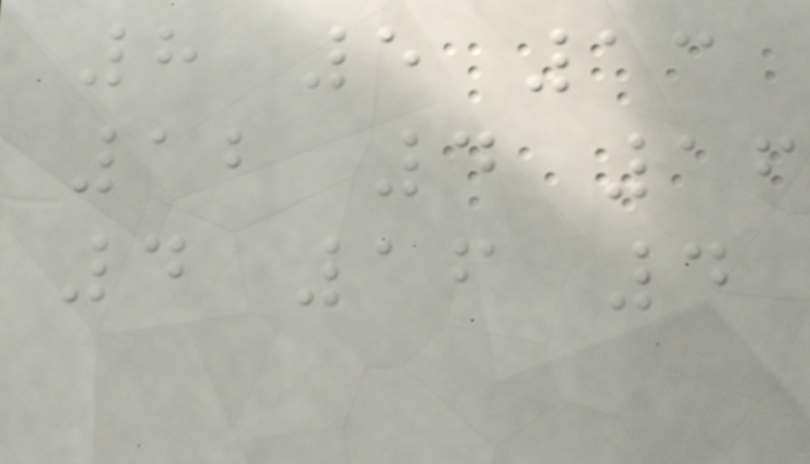8 5 13
12 4 16
4 16 4
